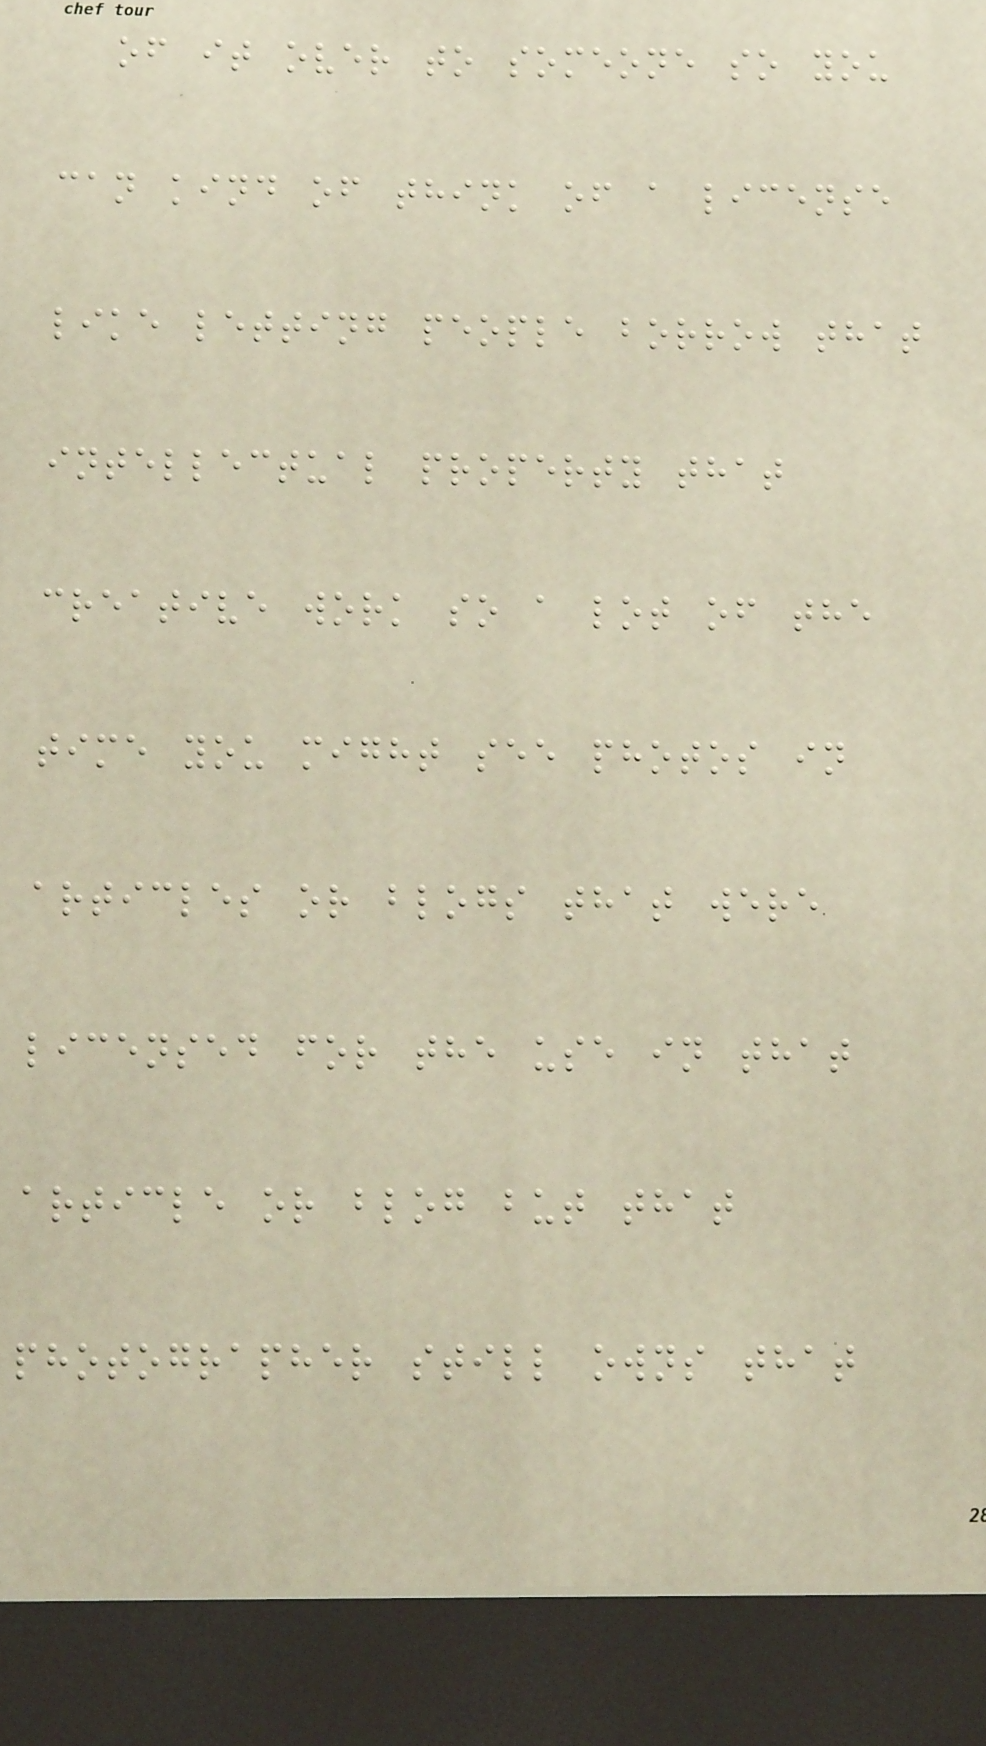of it over to someone so you
can kind of think of a license
like letting people borrow that
intellectual property that
creative work so a lot of the
time you might see photos in
articles or blogs that were
licensed for the use in that
article or blog but that
photographer still owns that
